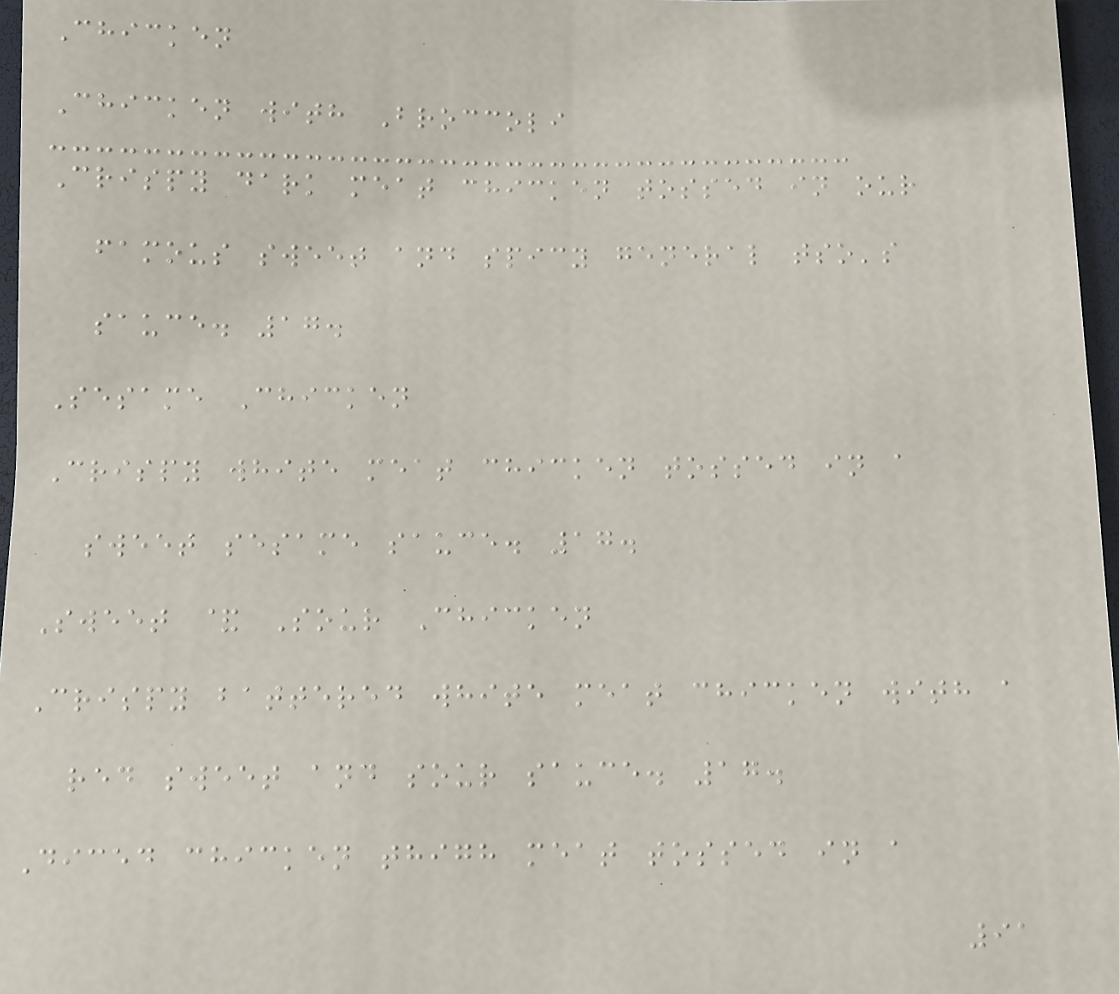Chicken
Chicken with Broccoli
Crispy dark meat chicken tossed in our
famous sweet and spicy general tso's
sauce. 17.
Sesame Chicken
Crispy white meat chicken tossed in a
sweet sesame sauce. 17.
Sweet & Sour Chicken
Crispy battered white meat chicken with a
red sweet and sour sauce. 17.
Diced chicken thigh meat tossed in a
91
